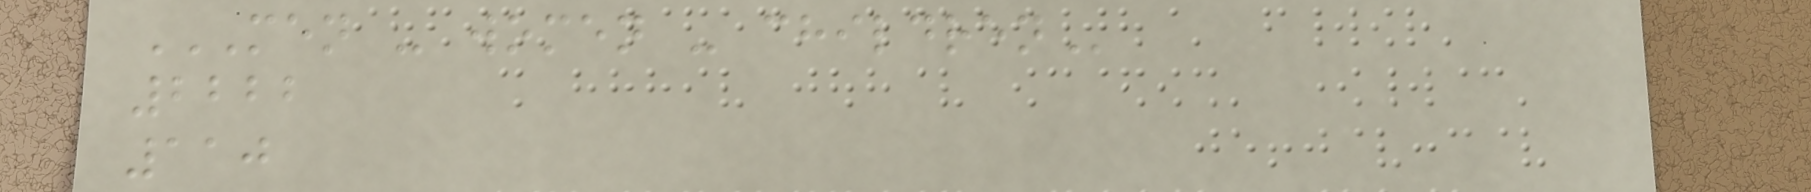MEN - WOMEN - CHILDREN
2222
110
